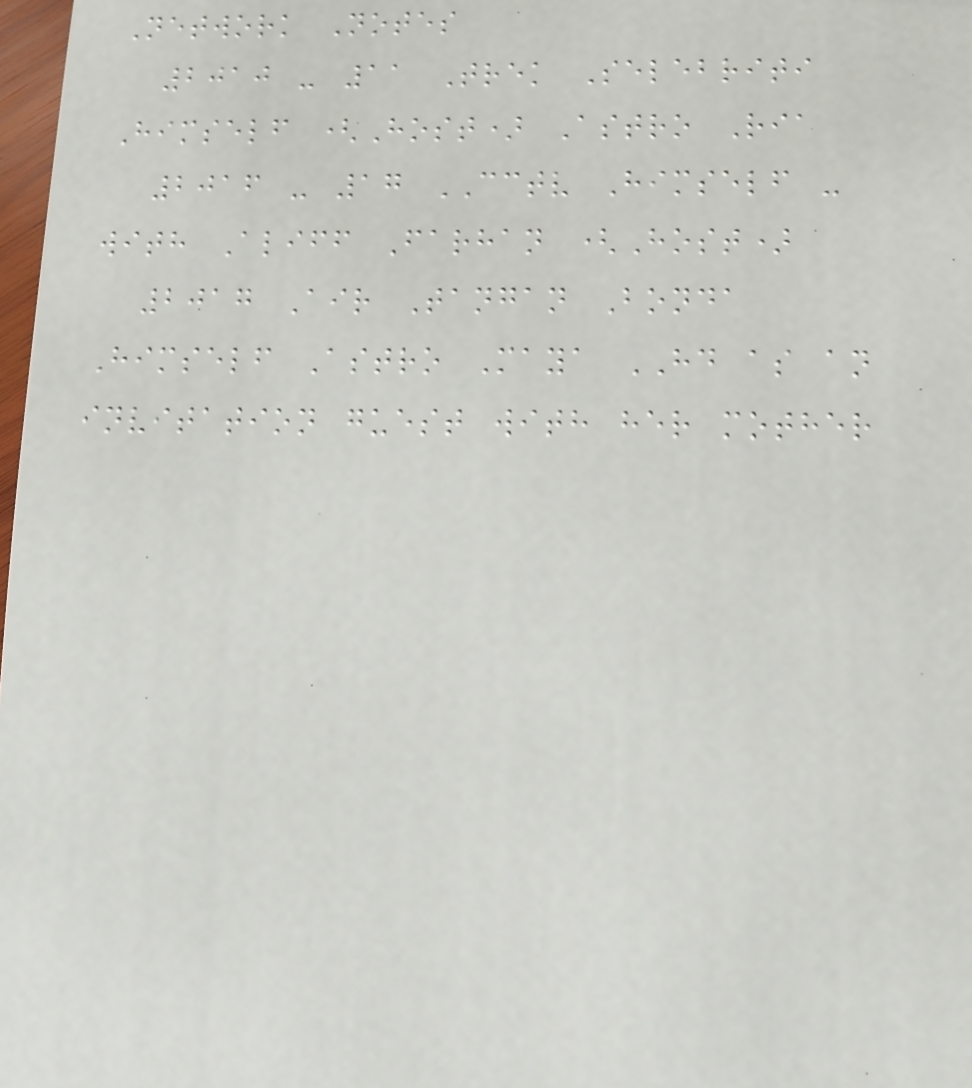Network Notes
2010 - 11 Trek Selebriti
Himself (Host) Astro Ria
2016 - 17 CCTV Himself -
with Aliff Farhan (Host)
2017 Air Tangan Bonda
Himself Astro Maya HD as an
invitation guest with her mother
